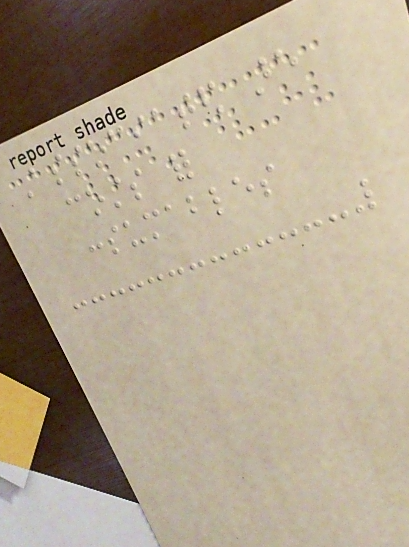Associated are
costs for
consumables
